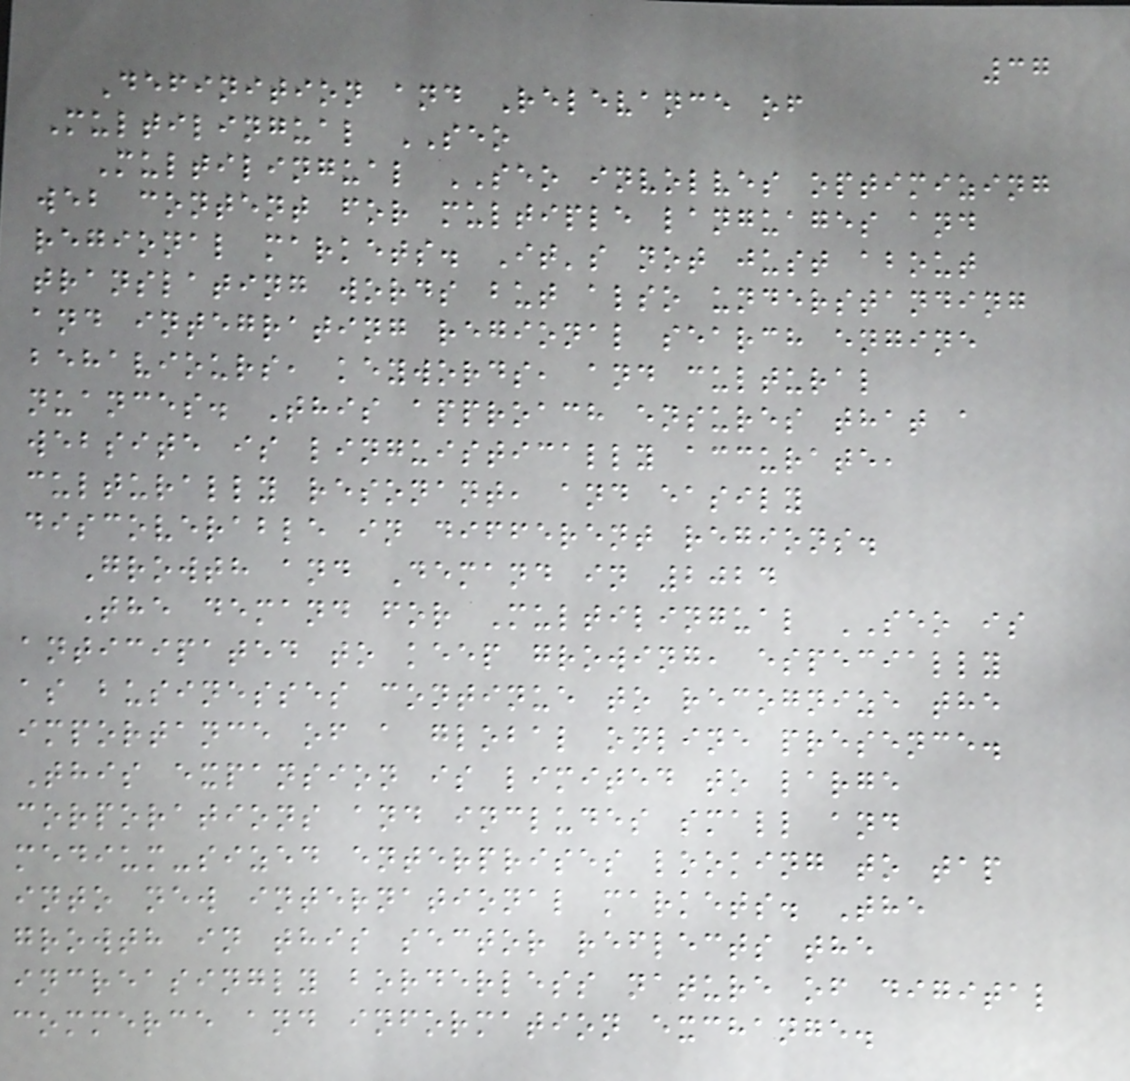37
Definition and Relevance of
Multilingual SEO
Multilingual SEO involves optimizing
web content for multiple languages and
regional markets. It's not just about
translating words but also understanding
and integrating regional search engine
behaviours, keywords, and cultural
nuances. This approach ensures that a
website is linguistically accurate,
culturally resonant, and easily
discoverable in different regions.
Growth and Demand in 2024
The demand for Multilingual SEO is
anticipated to keep growing, especially
as businesses continue to recognize the
importance of a global online presence.
This expansion is limited to large
corporations and includes small and
medium-sized enterprises looking to tap
into new international markets. The
growth in this sector reflects the
increasingly borderless nature of digital
commerce and information exchange.
